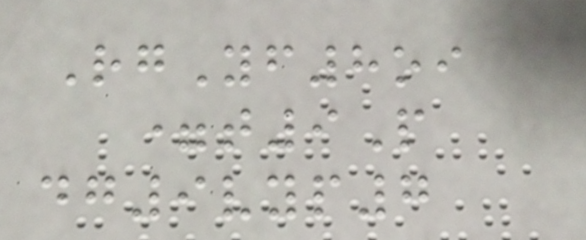RgYf8oi
=t9P
dg9vyp7
